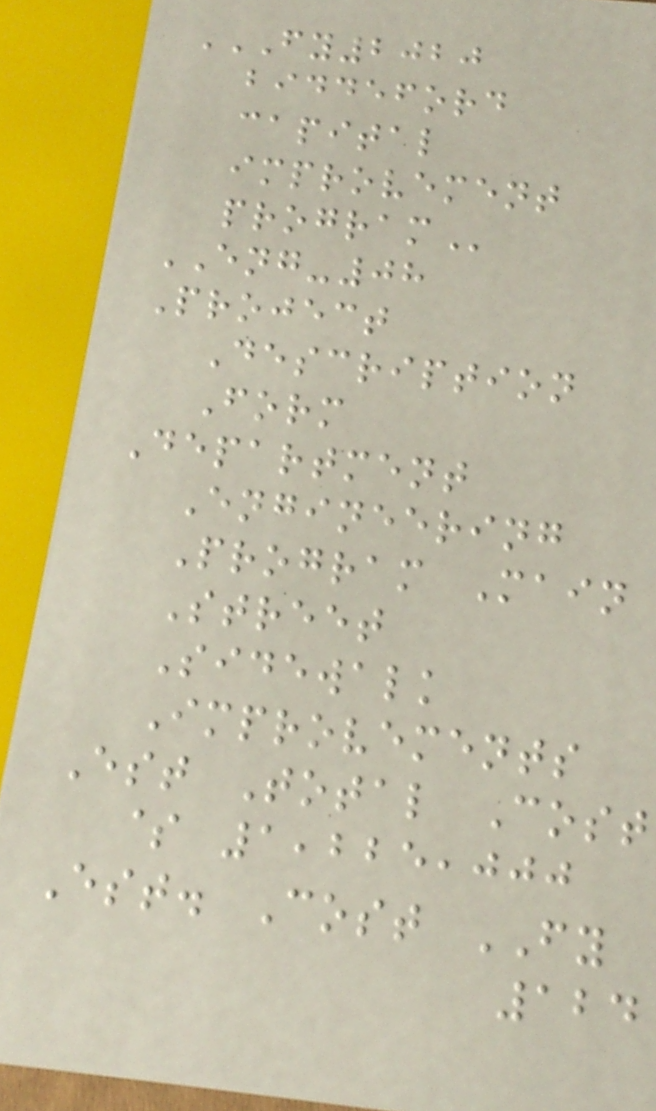FY2020
BIDDEFORD
CAPITAL
IMPROVEMENT
PROGRAM
ENG-08
Project
Description
Form
Department
Engineering
Program Main
Street
Sidewalk
Improvements
Est Total Cost
$ 1,225,000
Est. Cost FY
124
